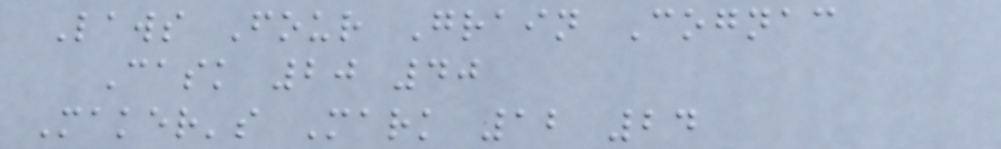Laws Four Grain Cognac
Cask 20 40
Maker's Mark 12 24
